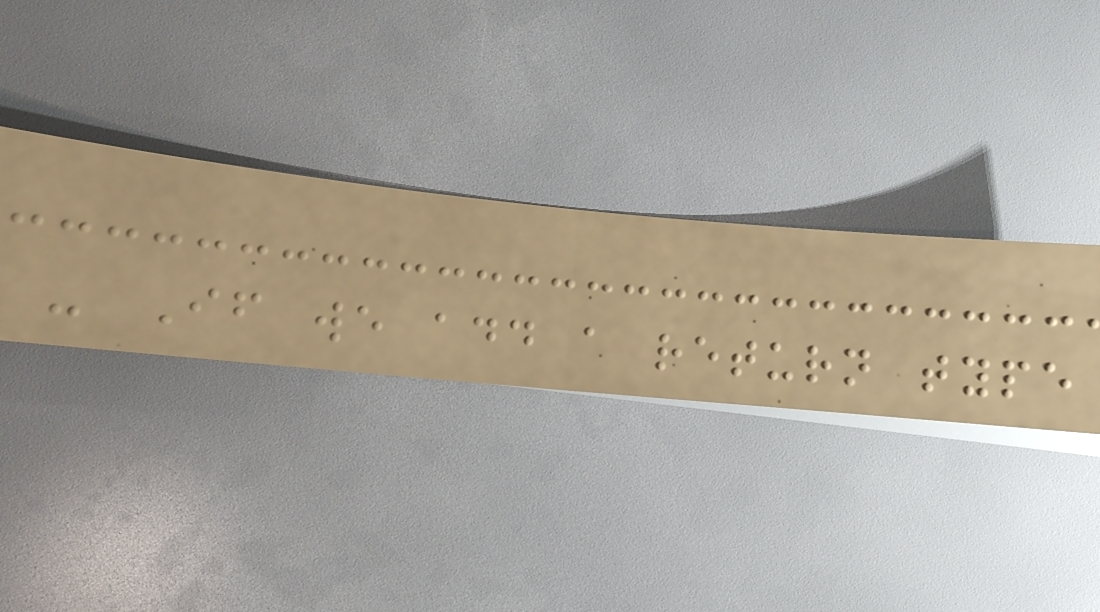- If we add a return type
